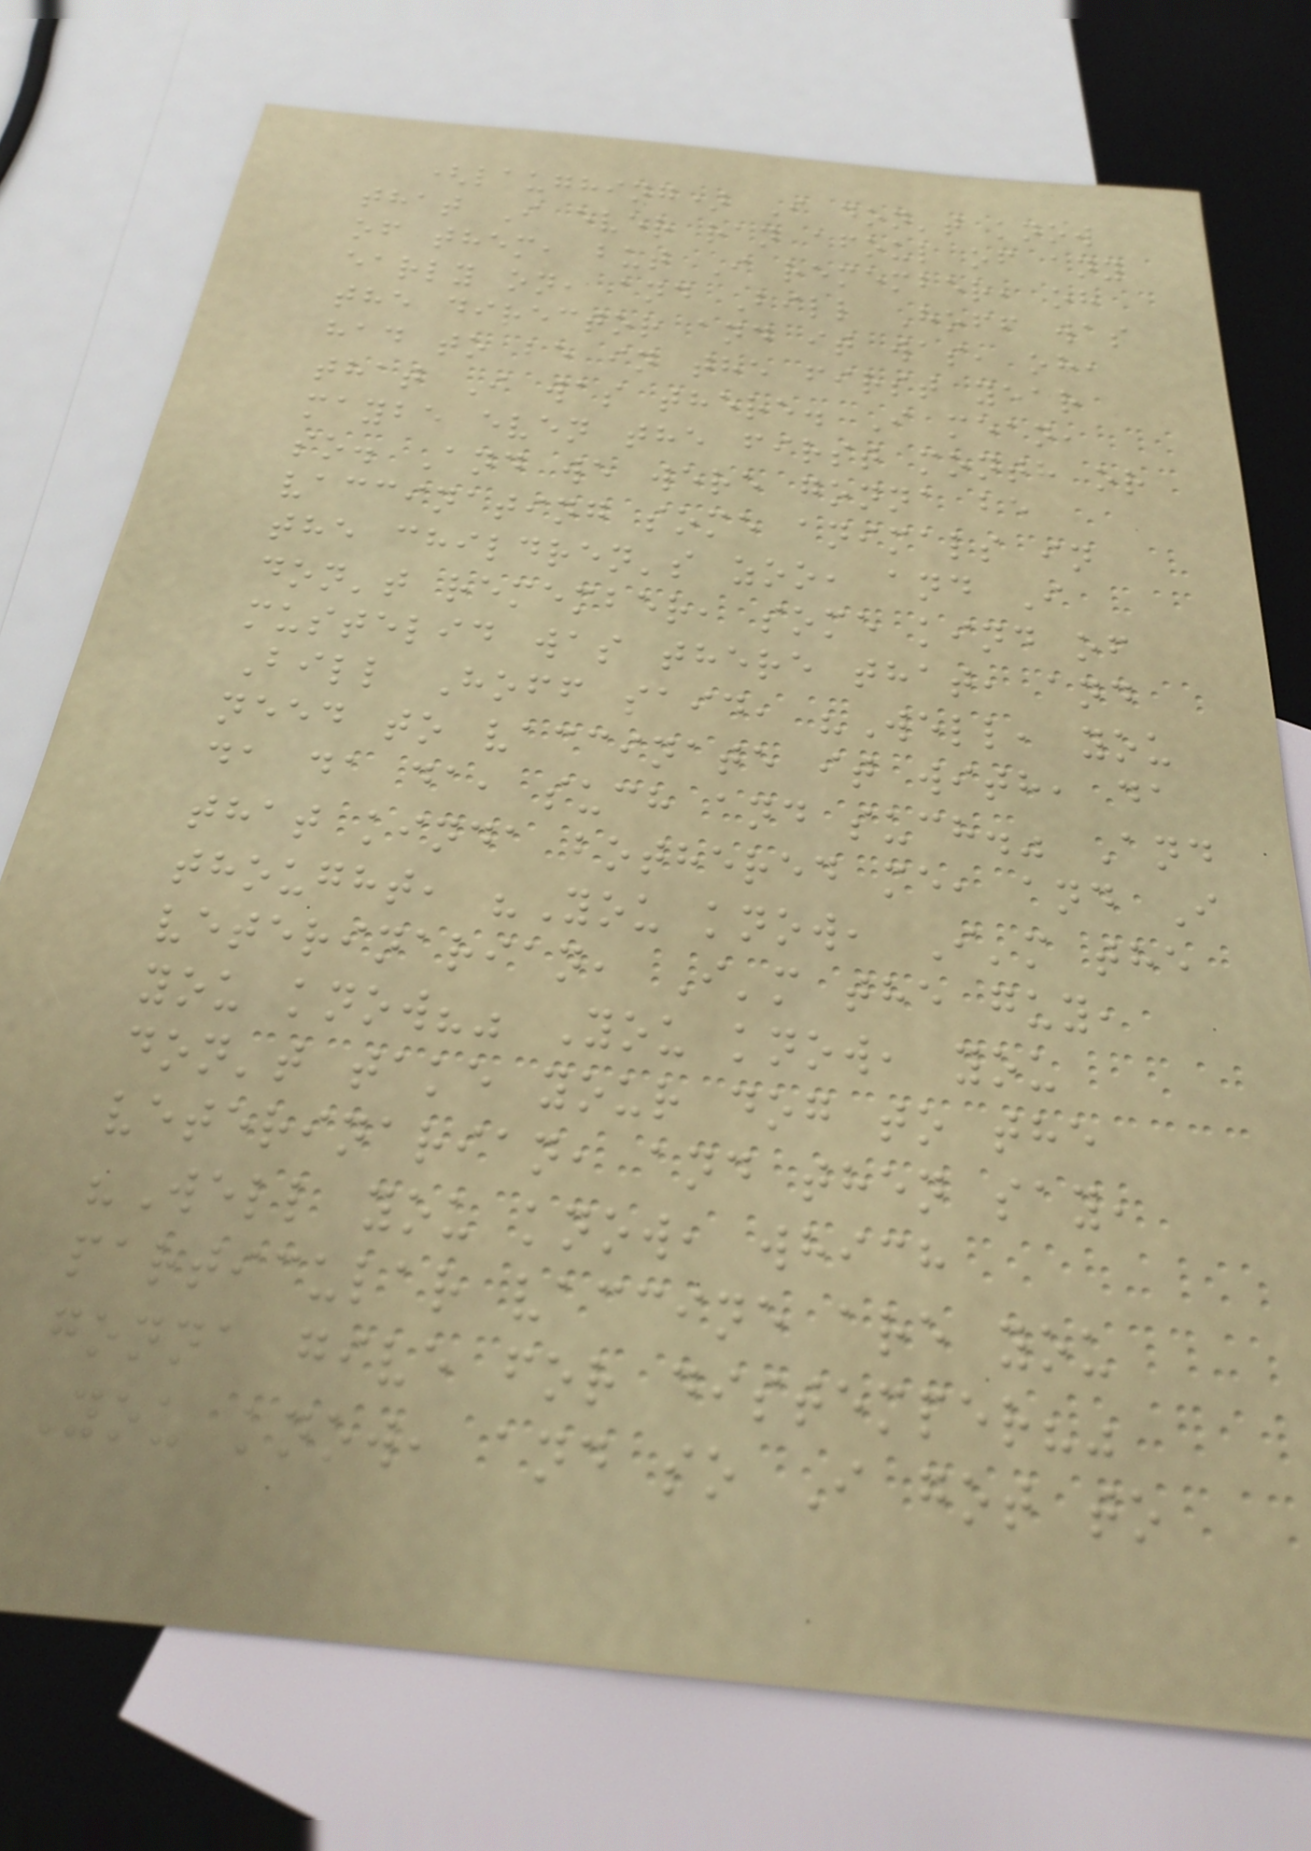(laughing) I don't know
that I ever ran afoul of any
of them, but I remember, oh
early on, and Bill Hoff was
the director and it was, oh,
had to be in the first year
that I was there. I mean,
maybe even the first month or
so. And we were gonna be
vaccinating some animals in
the children's zoo, and I
don't remember, some kind of
mustelid was there that, and
Bill Hoff said, "Well, you
need to vaccinate it with, da
da da da, such and such." And
that kinda bothered me, and I
thought, "You know, I'm the
veterinarian, I'm the guy,
you know?" You know, you
don't take your dog to the
veterinarian, and then say,
"Well you know, which
particular vaccine are you
gonna give for distemper?"
You know, and so I got to
